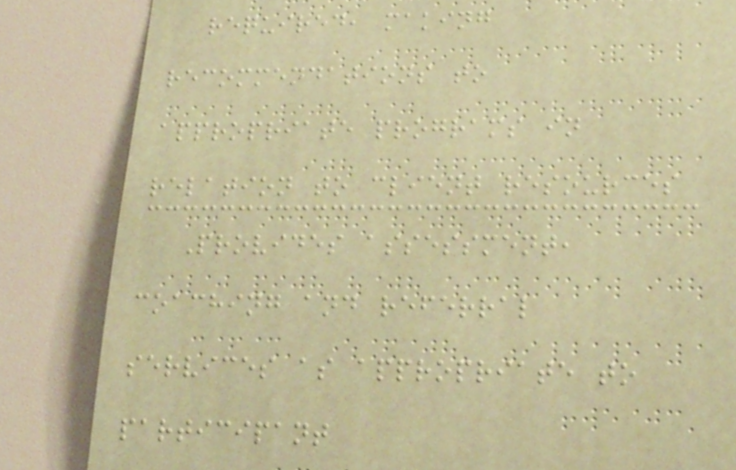required, making
recommendations to
appropriate programs in
relation to client resources
Provides assessment,
coaching and referral
services as appropriate to
participant
